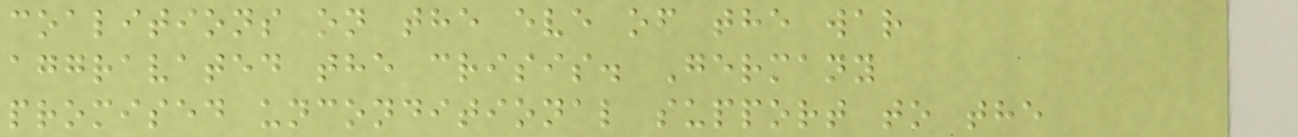coalitions on the eve of the war
aggravated the crisis. Germany
promised unconditional support to the
